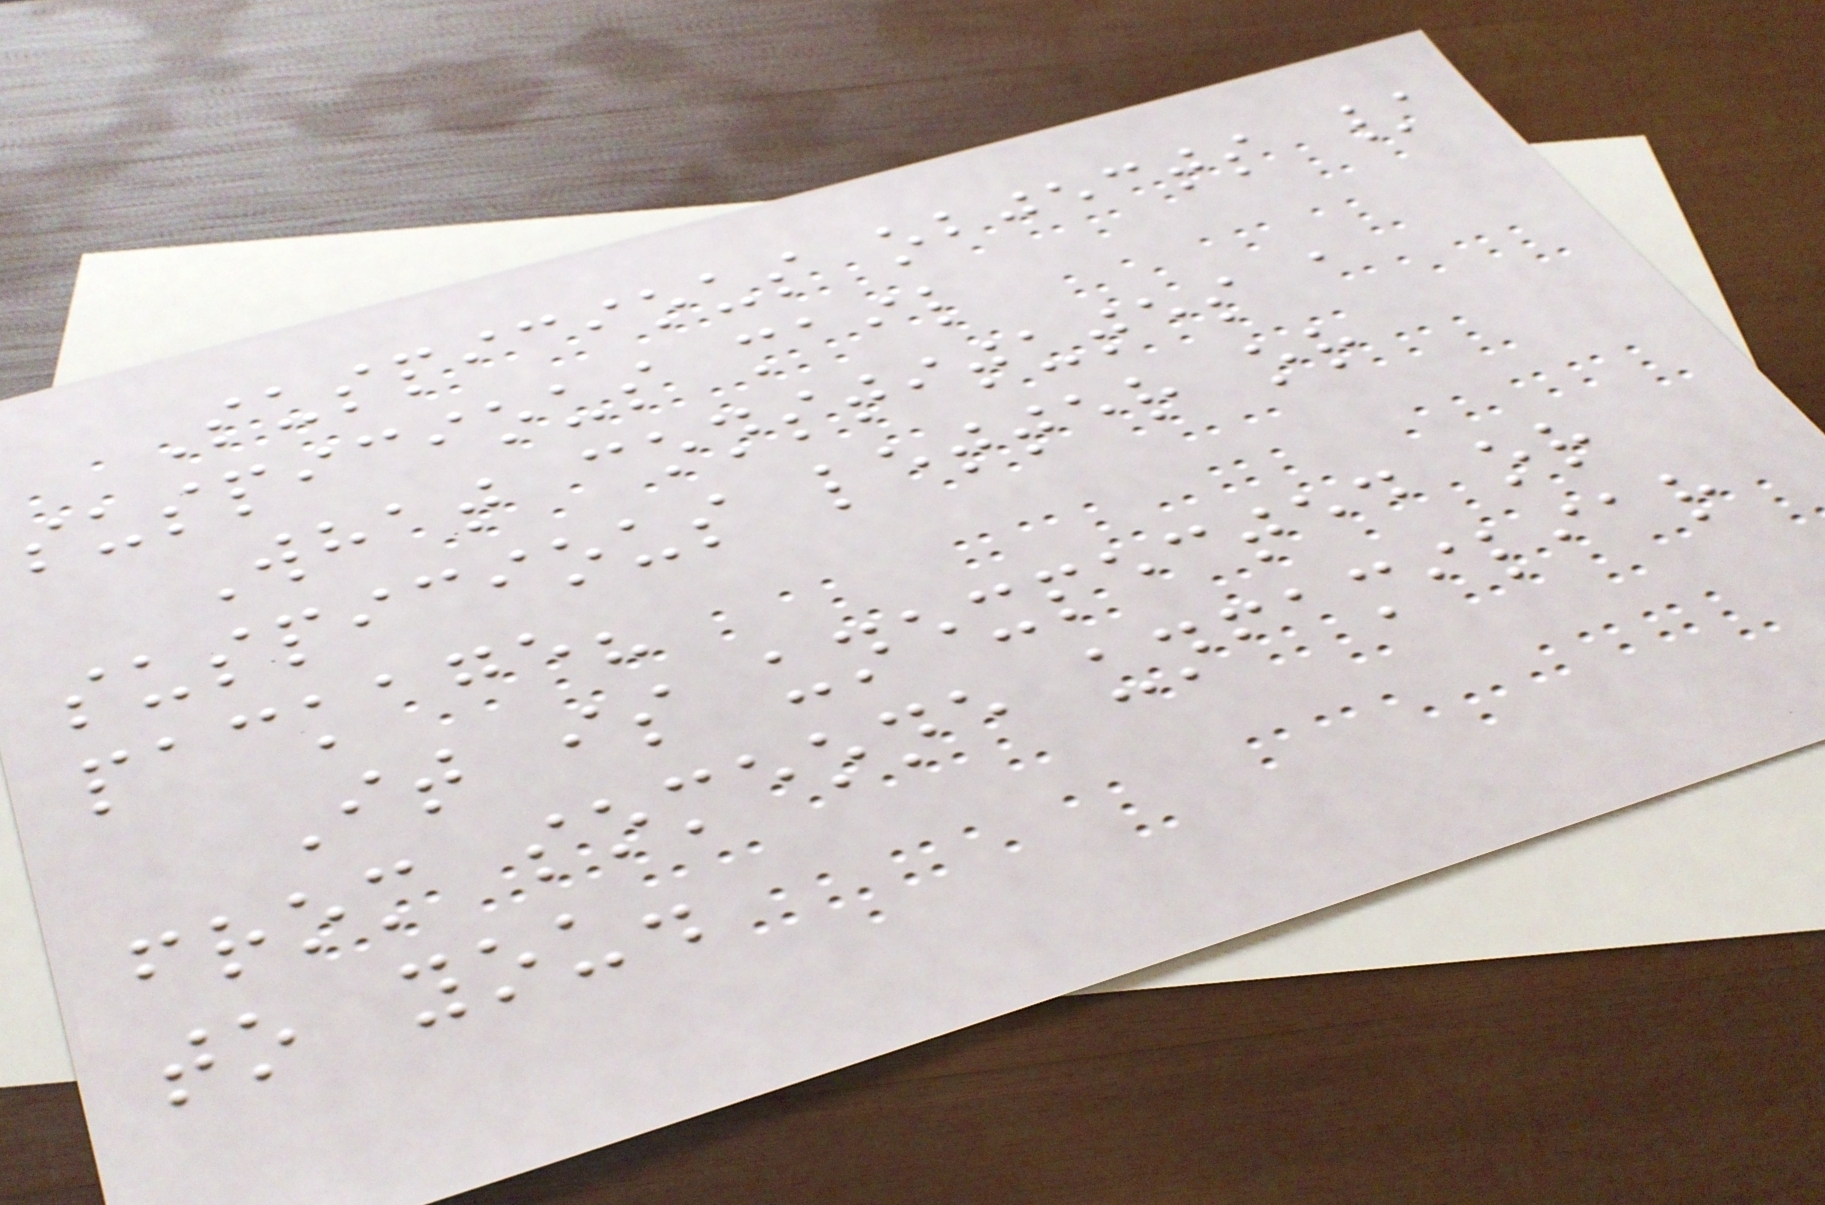Suspicious objects /
suspicious mail
What constitutes a
suspicious letter or
package?
It is unexpected or
from someone unfamiliar
to you.
